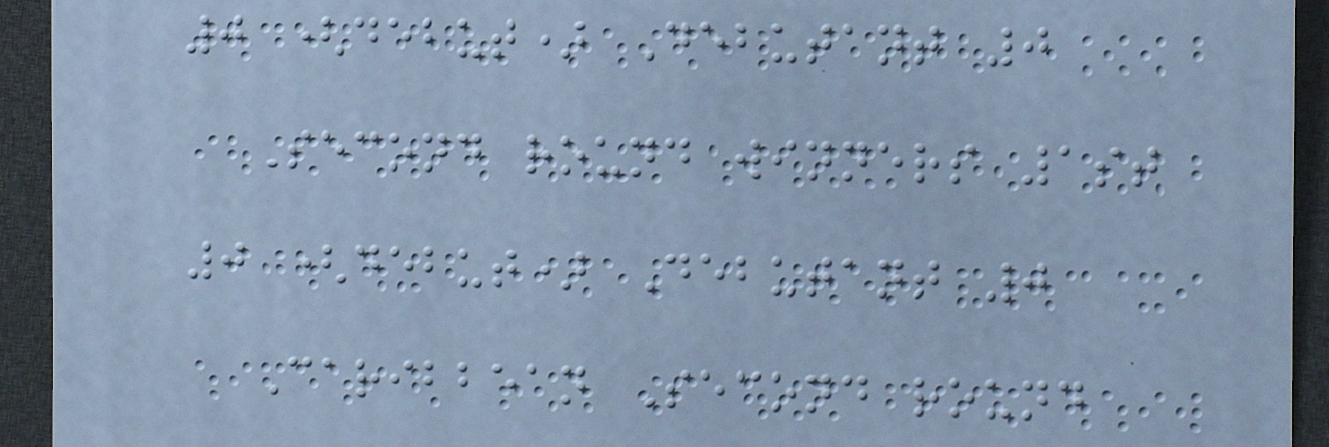0 (debut) Debutant 0
Second round winners 1st
0 (debut) Debutant 0
Caribbean Second round
